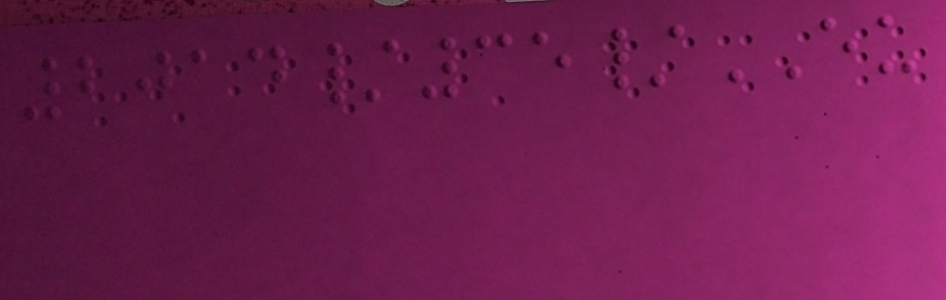2014/35/EU
